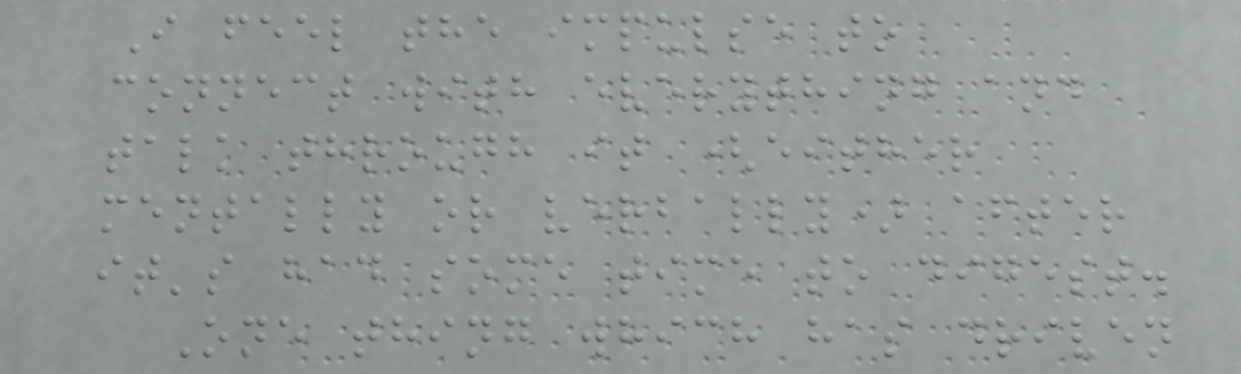I feel the impulse to
connect with everything and
talk through it (either
mentally or verbally) after
it's had some time to digest.
One thing which has driven
